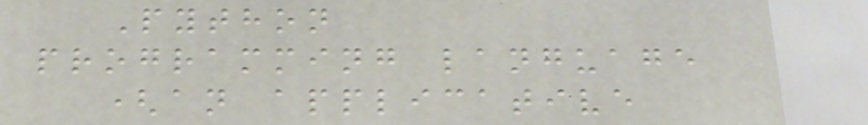Python
programming language
(an applicative
